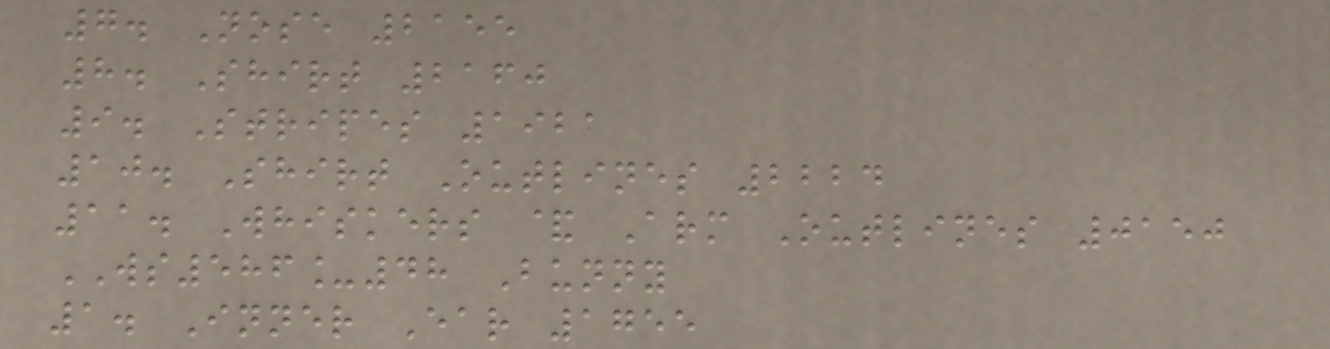7. Nose 2155
8. Shirt 2160
9. Stripes 1921
10. Shirt Outlines 2224
11. Whiskers & Arm Outlines 0150
WS586_48 Bunny
1. Inner Ear 1755
